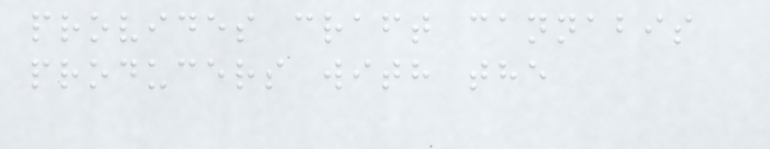provides craft cannabis
producers with the
